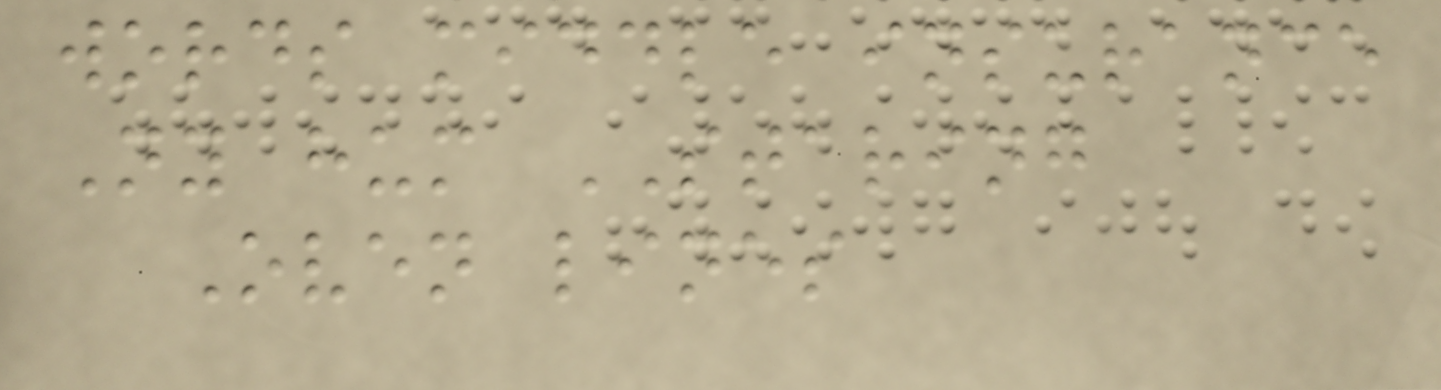words middle insurance
Ny hum STARING
Oven lines
